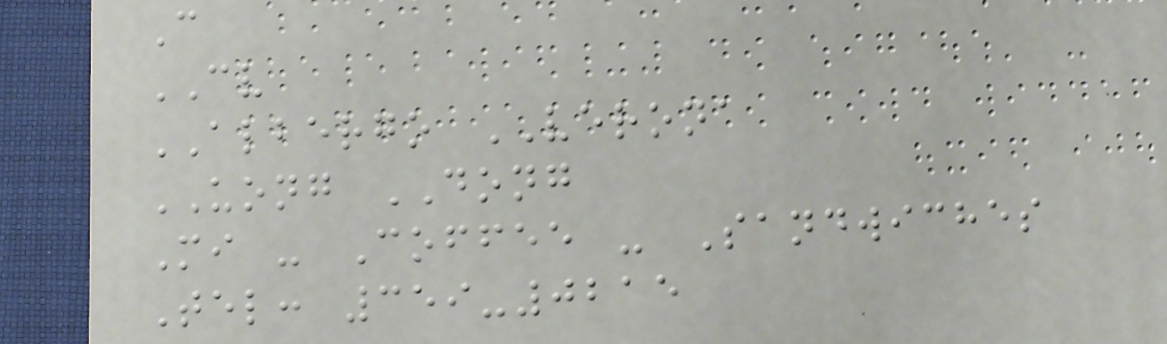C
CV
ALBERGO VERONA
UONG DONG
Mi - Coffee - Sandwiches
Tel: 359-0215
